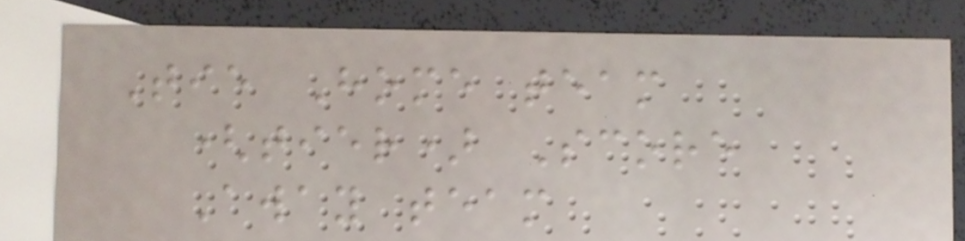Tie Home team
(tier) Score
Away team
